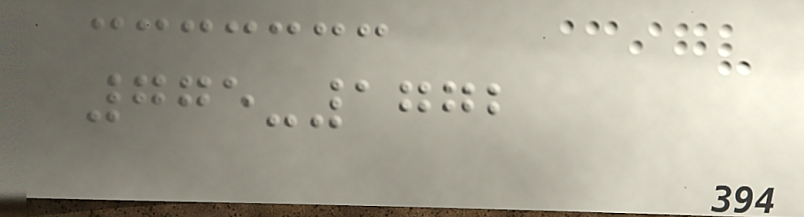775-1772
